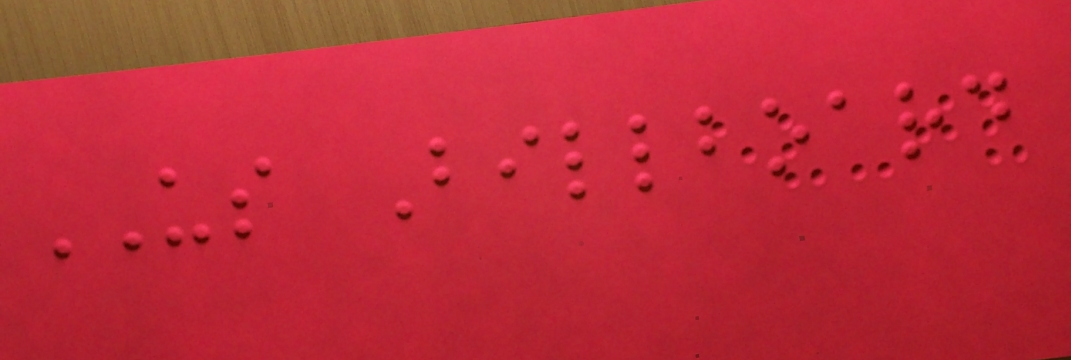US Billboard
